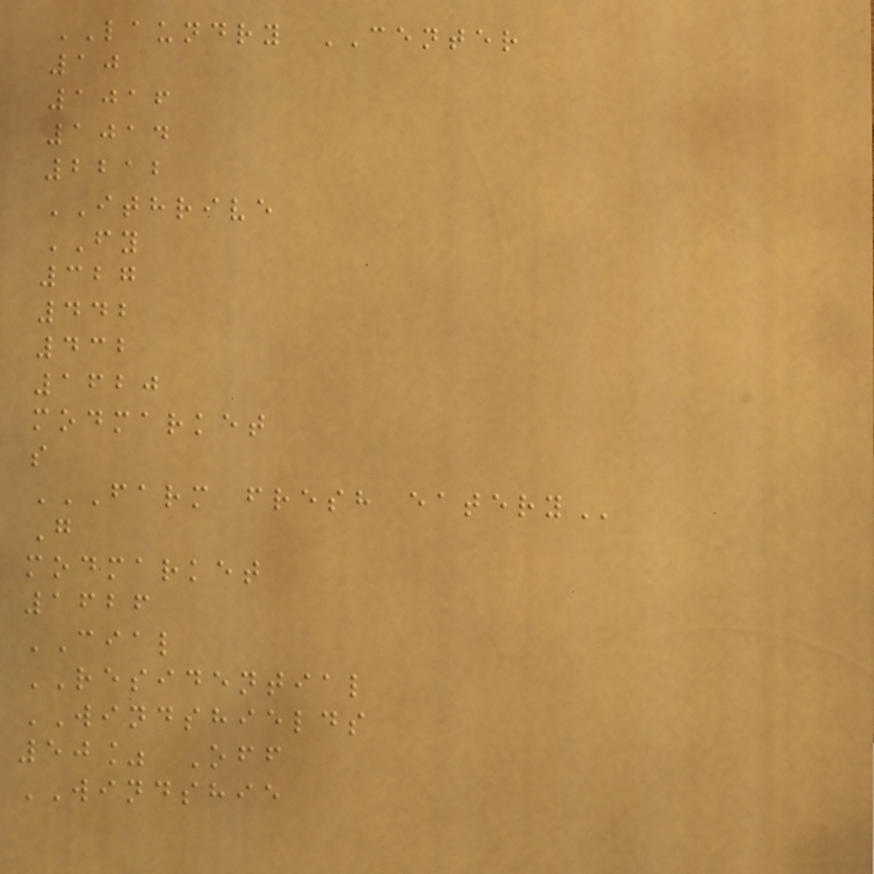LAUNDRY CENTER
10
1016
1014
2212
ITHRIVE
FY
327
442
432
1620
modmarket
s
FARM FRESH EATERY
G
modmarket
1626
CIAL
RESIDENTIAL
WINDSHIELDS
50% Off
WINDSHIE
